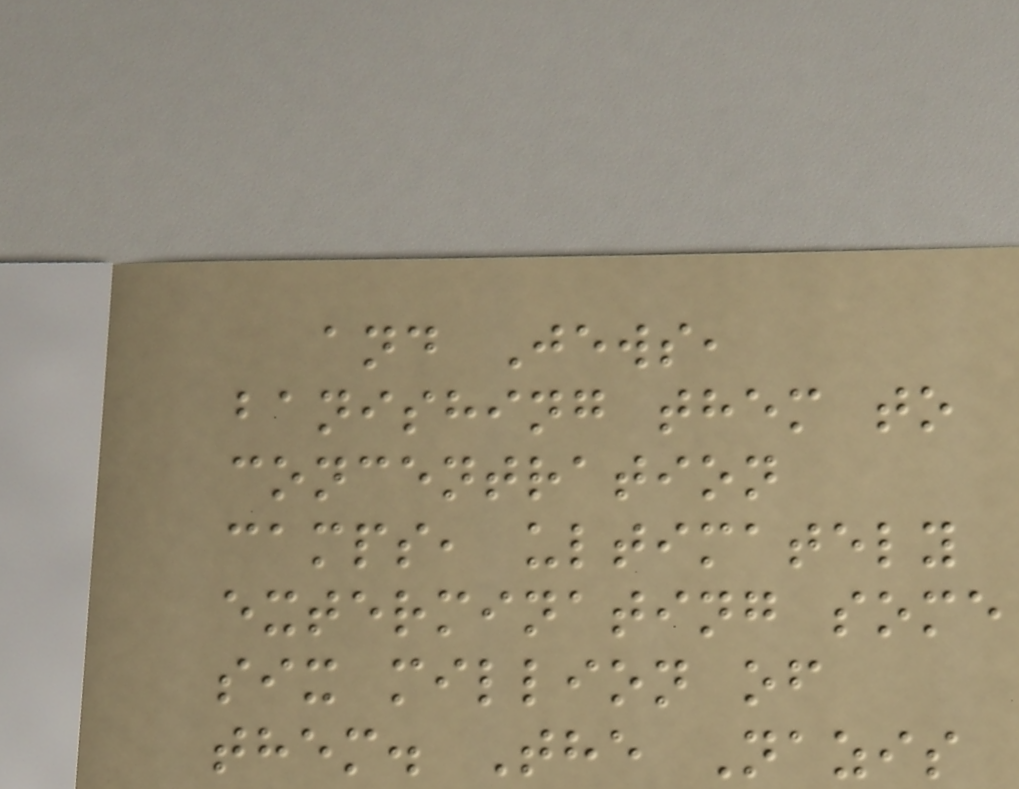and Jews,
banishing them to
concentration
camps, ultimately
exterminating some
six million of
them. The Nazis
